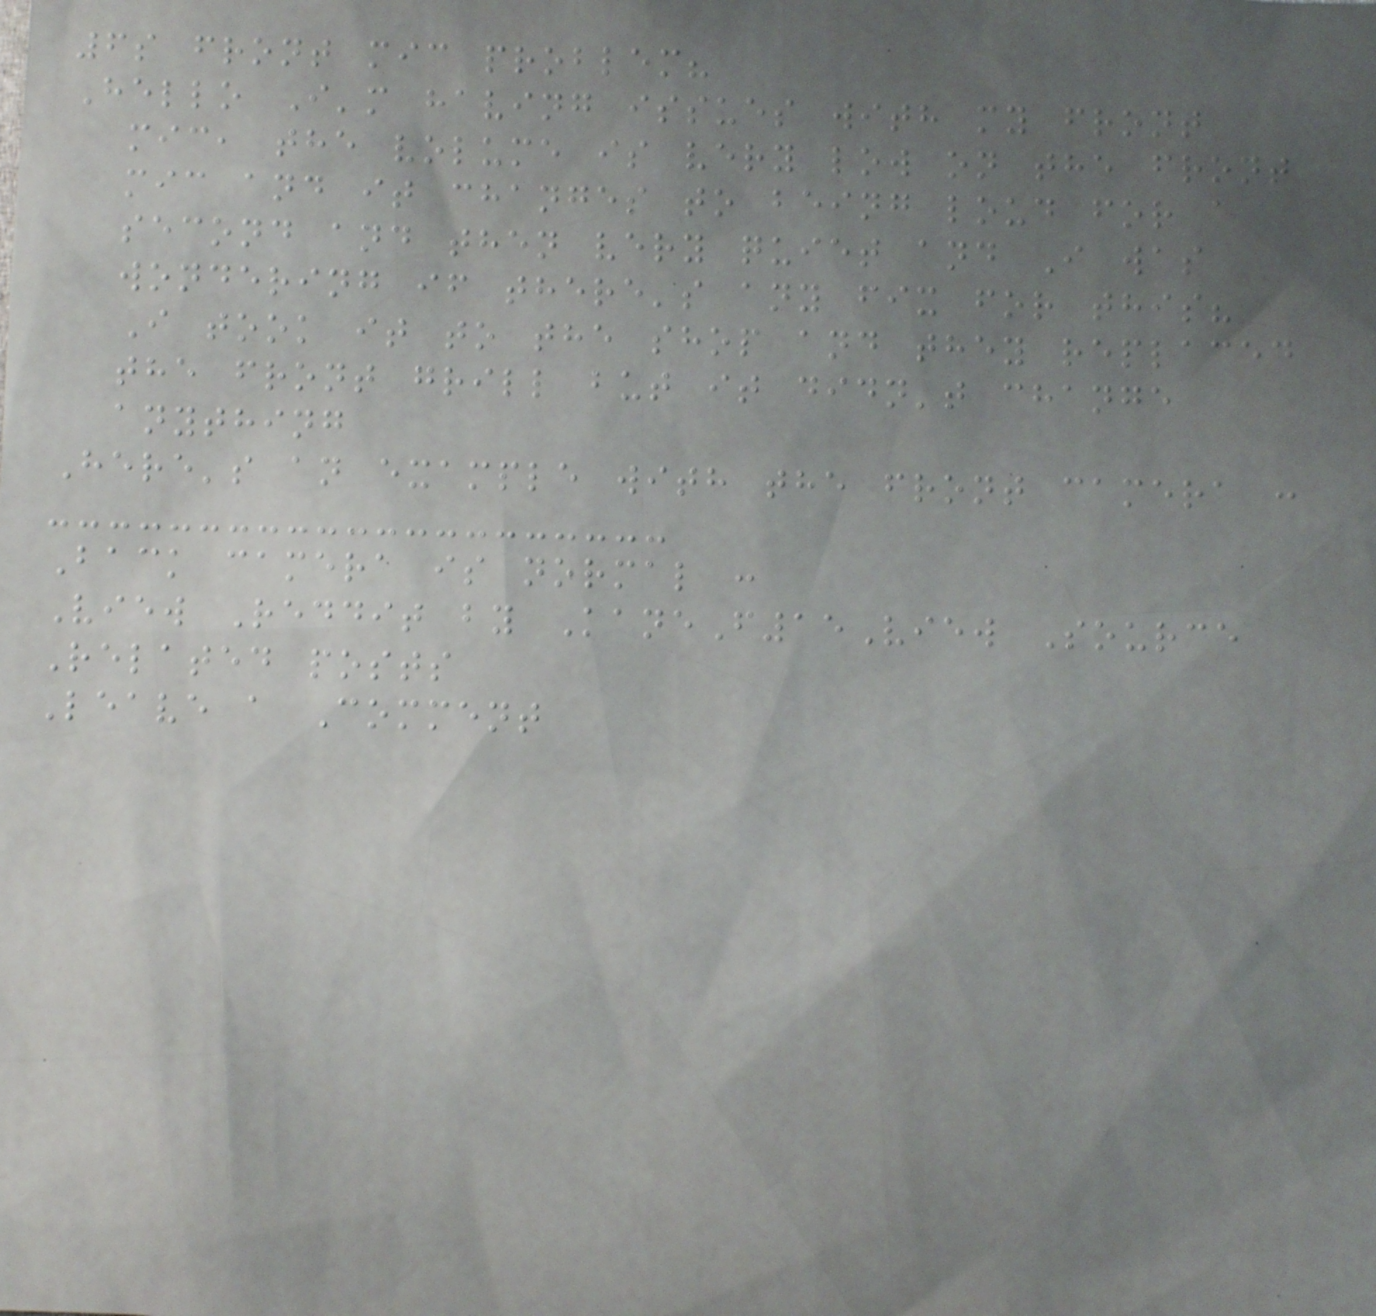6s front mic problem?
Hello I'm having issues with my front
mic, the volume is very low on the front
mic and it changes to being loud for a
second and then very quiet and I was
wondering if there's any fix for this?
I took it to the shop and they replaced
the front grill but it didn't change
anything
Here's an example with the front camera :
Back camera is normal :
View Reddit by KaneF15View Source
Related posts
Leave a Comment
